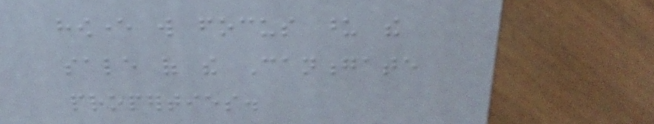however will focus upon the
sale of the Canongate
properties.
